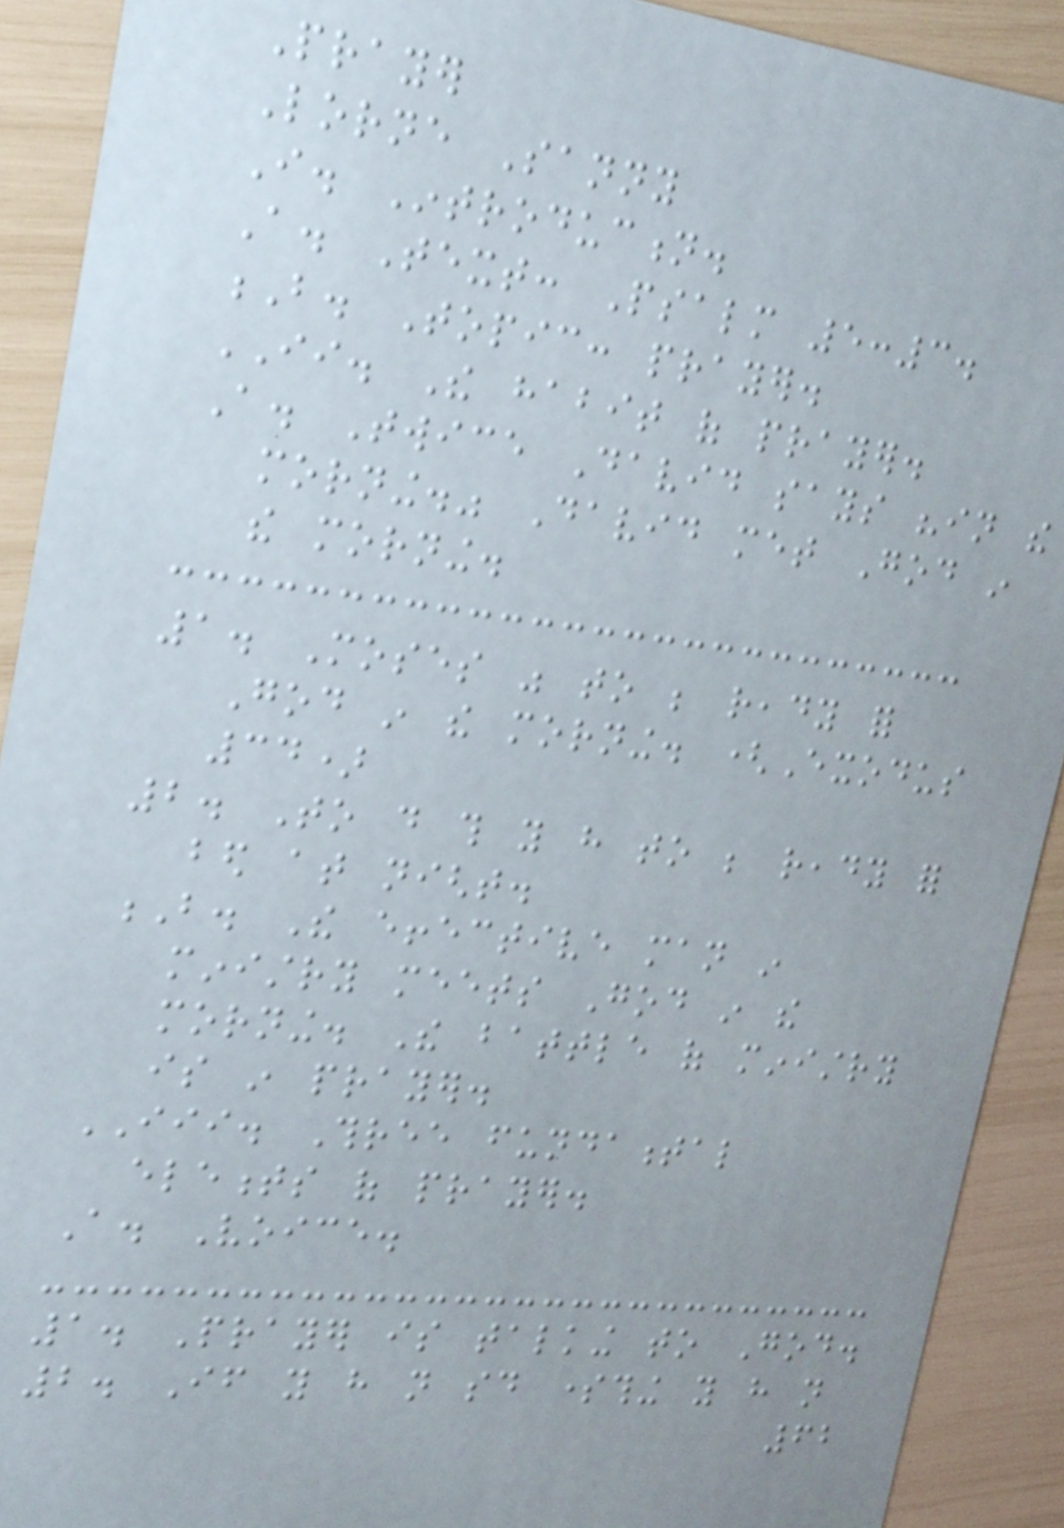Prayer
Lorne Sanny
I. Introduction.
A. Text: Psalm 5:3.
B. Topic: prayer.
II. The habit of prayer.
A. Twice David says "in the
morning." David met God in
the morning.
1. Moses was to be ready for
God in the morning. (Exodus
34)
2. To do this you have to be ready for
bed at night.
B. The effective man in
ministry meets God in the
morning. The battle of ministry
is in prayer.
III. Three fundamental
elements of prayer.
A. Voice.
1. Prayer is talking to God.
2. If you have not said something you have not
62
